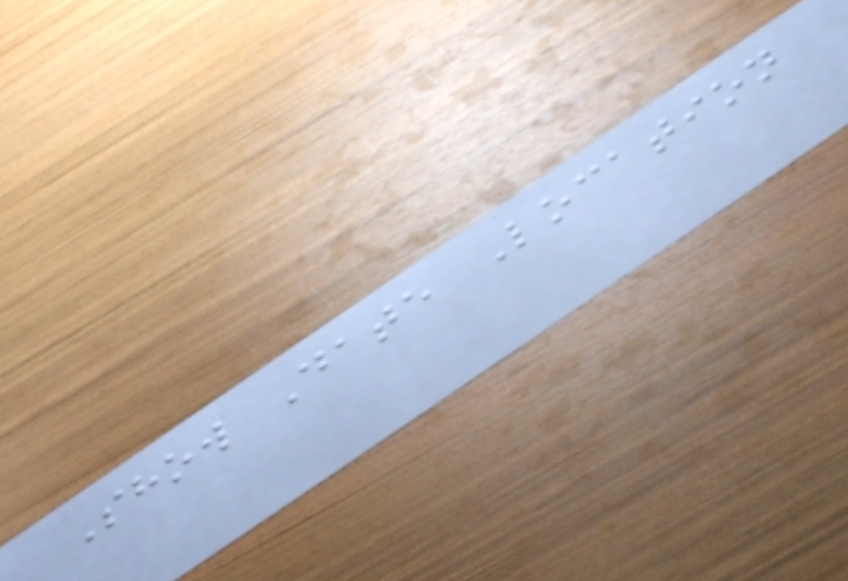Show Date Location
